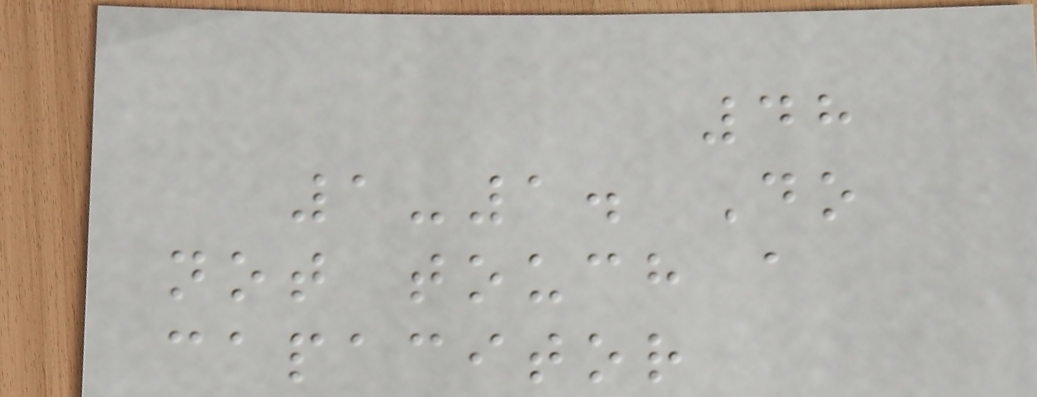48
1-1. Do
not touch a
capacitor
